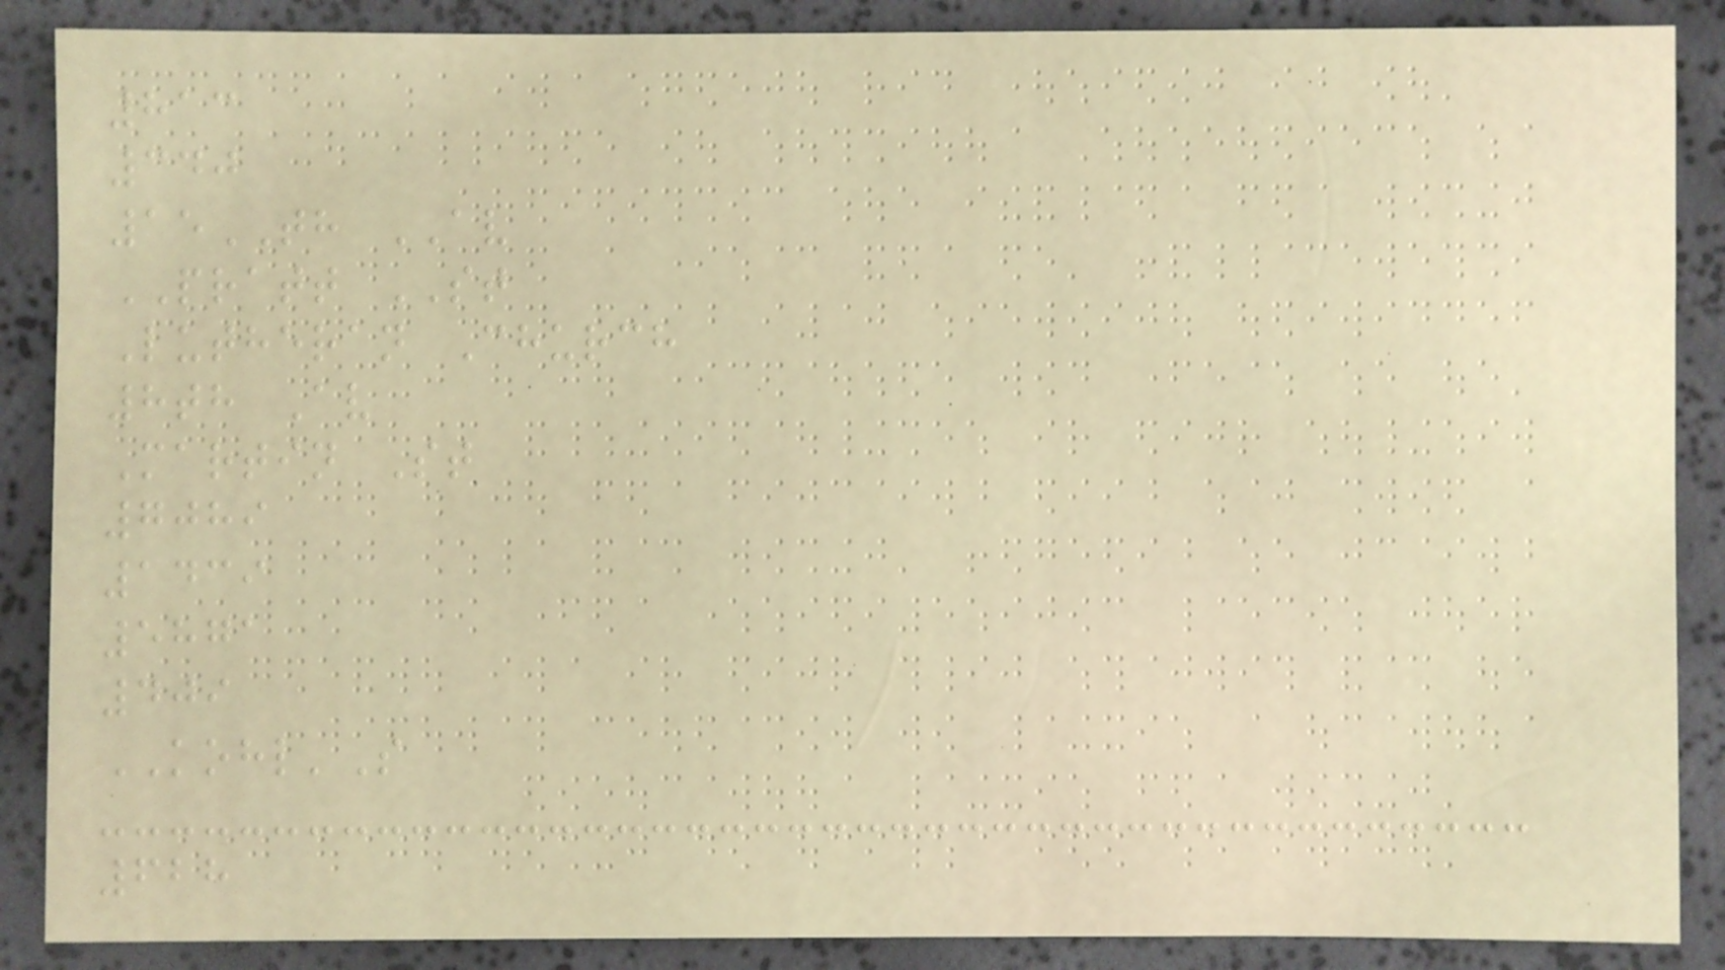813
340
15TH AV
PRATT ST
Lutheran Church
8th Av
Martin St
7089
1439
5871
409
KOHL'S
628
